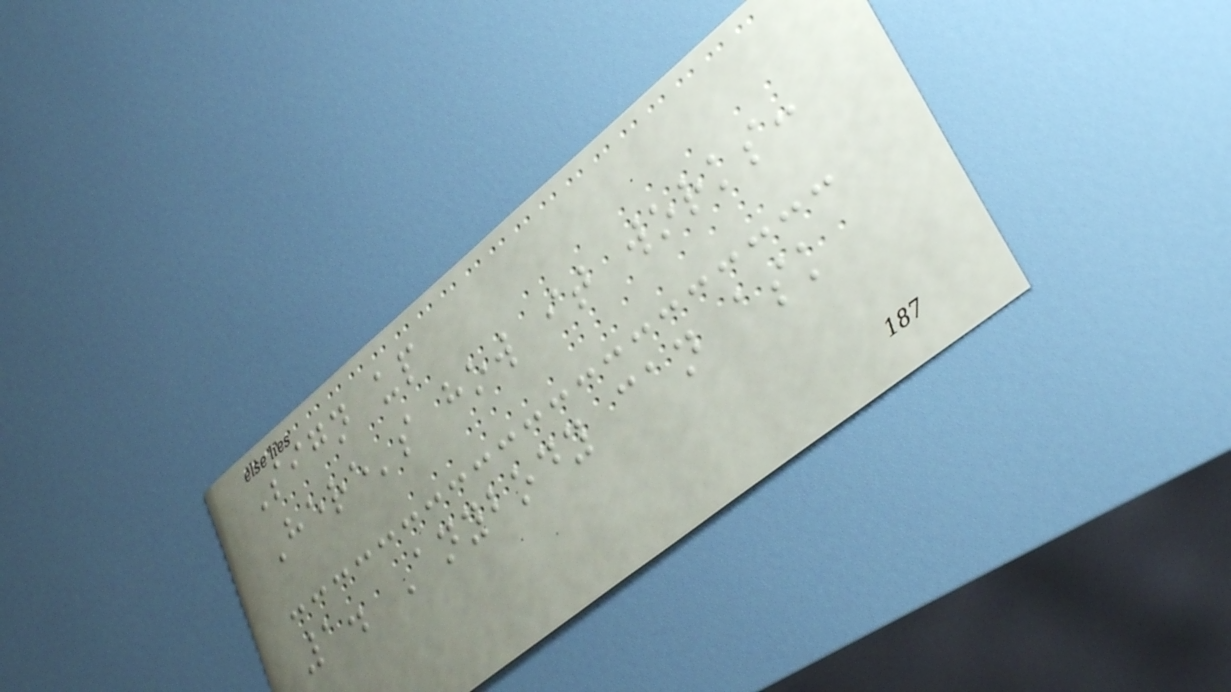Sign up
Here's how it works:
1. Anybody can ask
